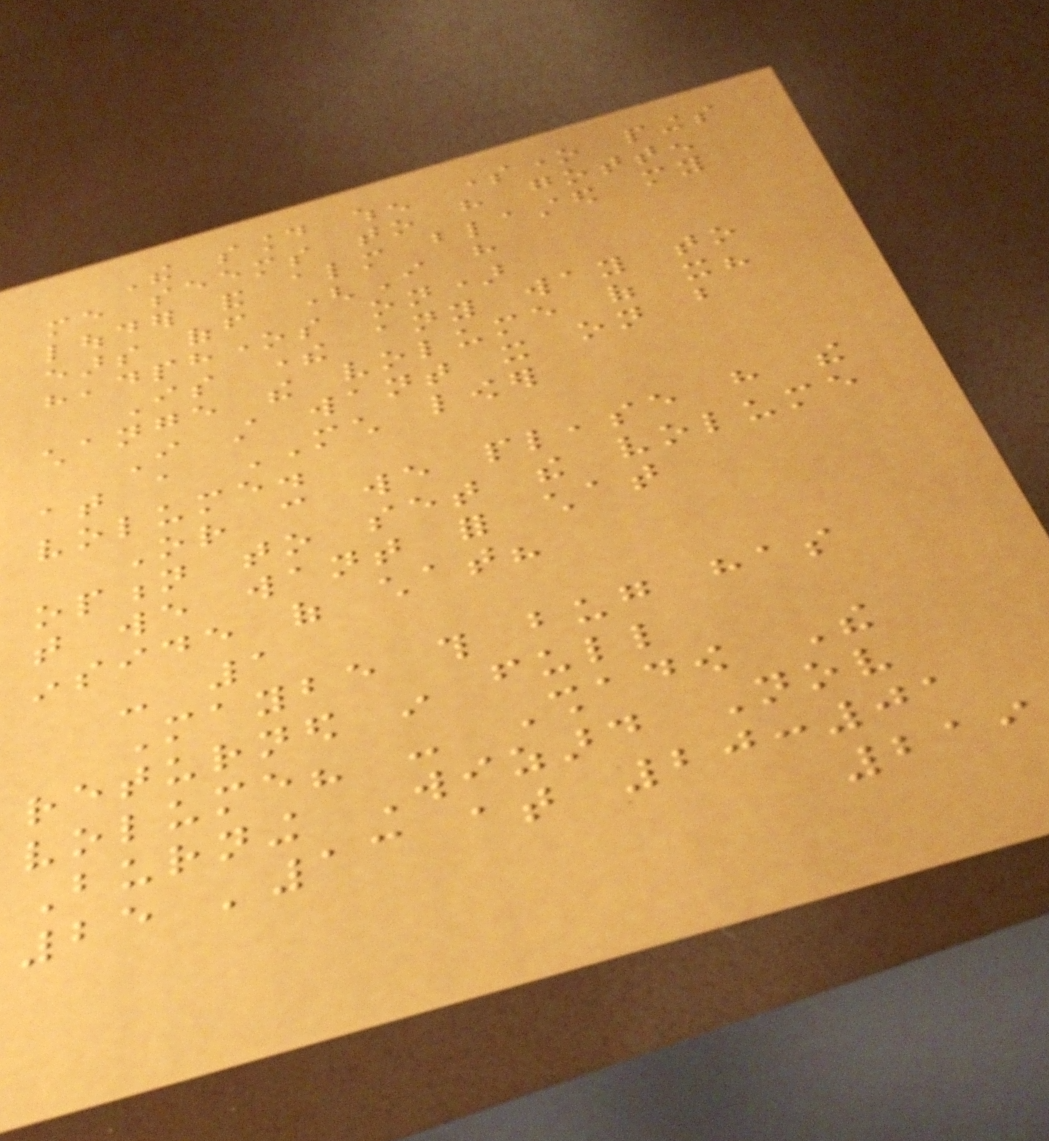The sound when someone pings
me seems to have gotten
louder and almost blasted my
ears off (I have
headphones on)
Is there any way to
change the volume of it?
I still want it on but
at a MUCH lower
volume.
Or can we please have the
option to set the volume
that we want for chat
inside of chat?
- 1
Maybe this bug has
returned in full
volume? - Shadow The
Burning Wizard Nov
25 '13 at 20:01
219
